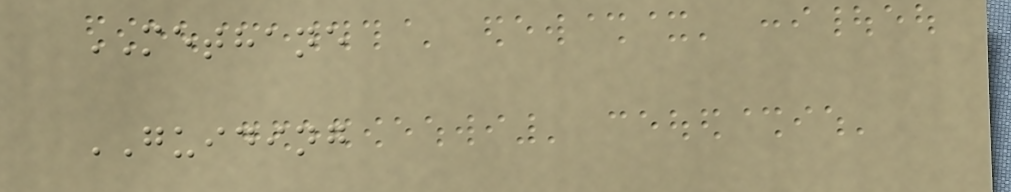METHANE
GUIDING
